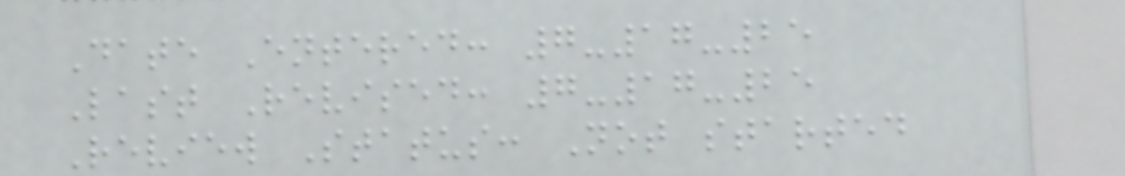Date Entered: 7-17-25
Last Revised: 7-17-25
Review Status: Not started
